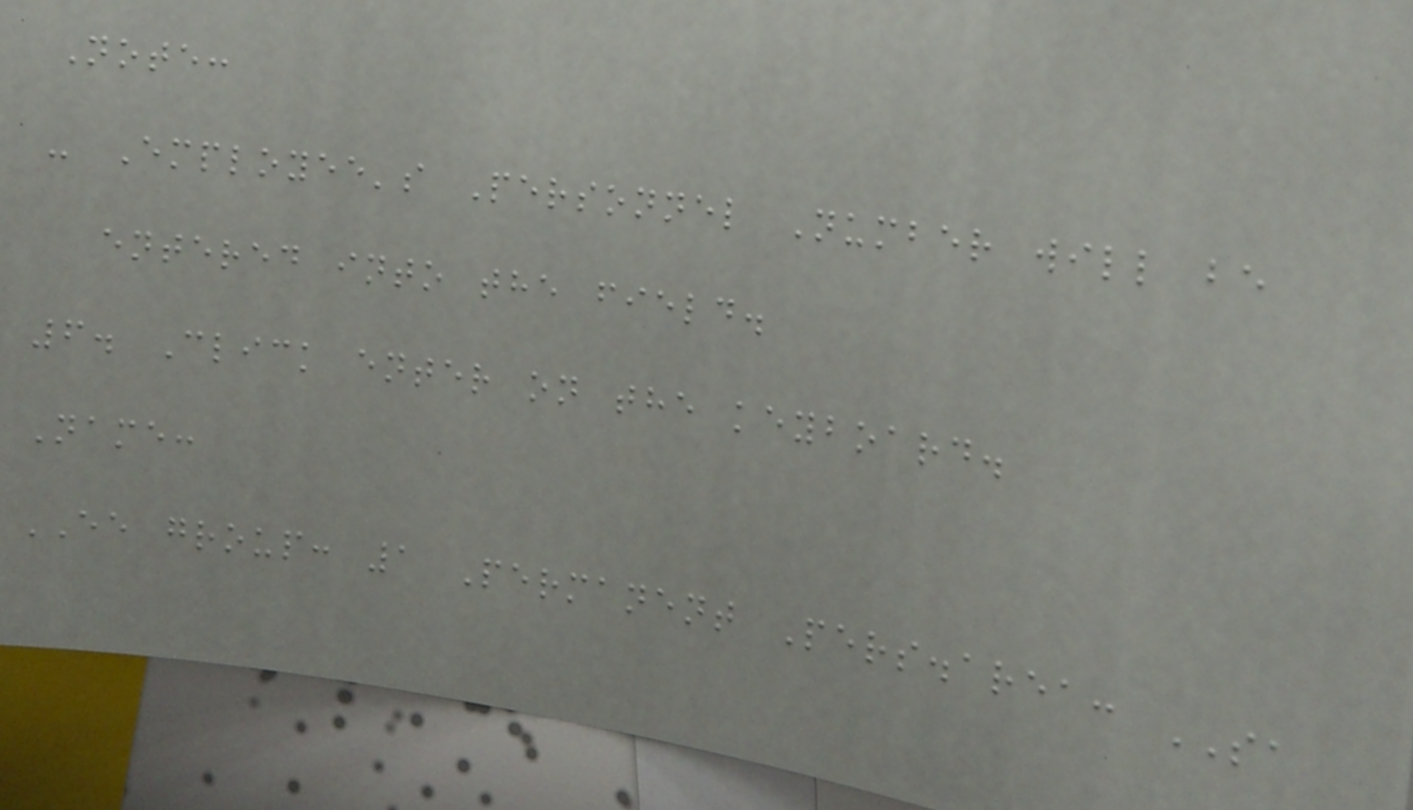Note:
- Employee's Personnel Number will be
entered into the field.
6. Click enter on the keyboard.
Name:
EE group: 1 Permanent Pers.area: SA
